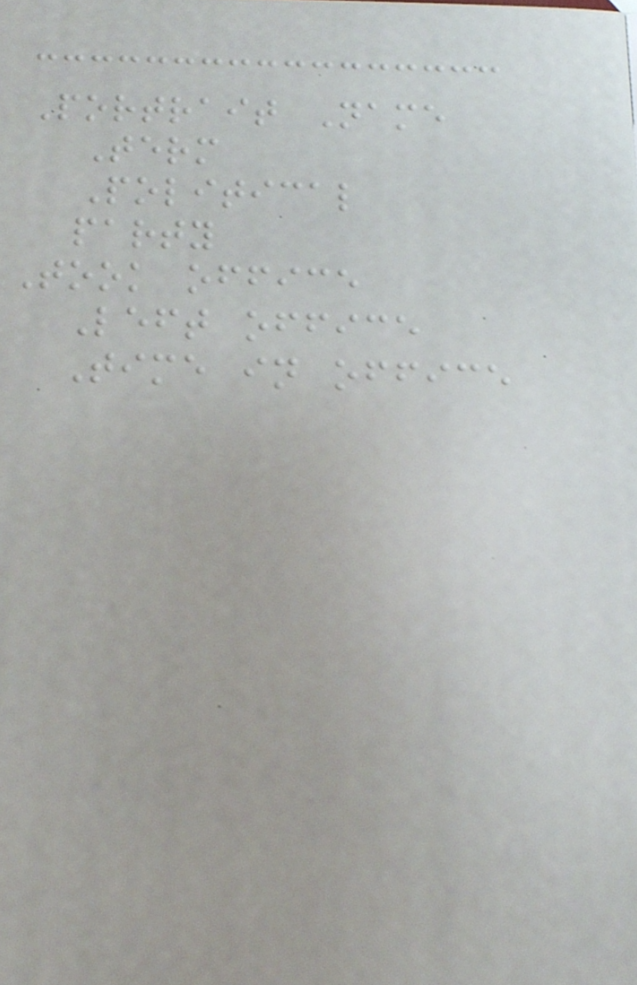Portrait Name
Term
Political
party
Took office
Left office
Time in office
